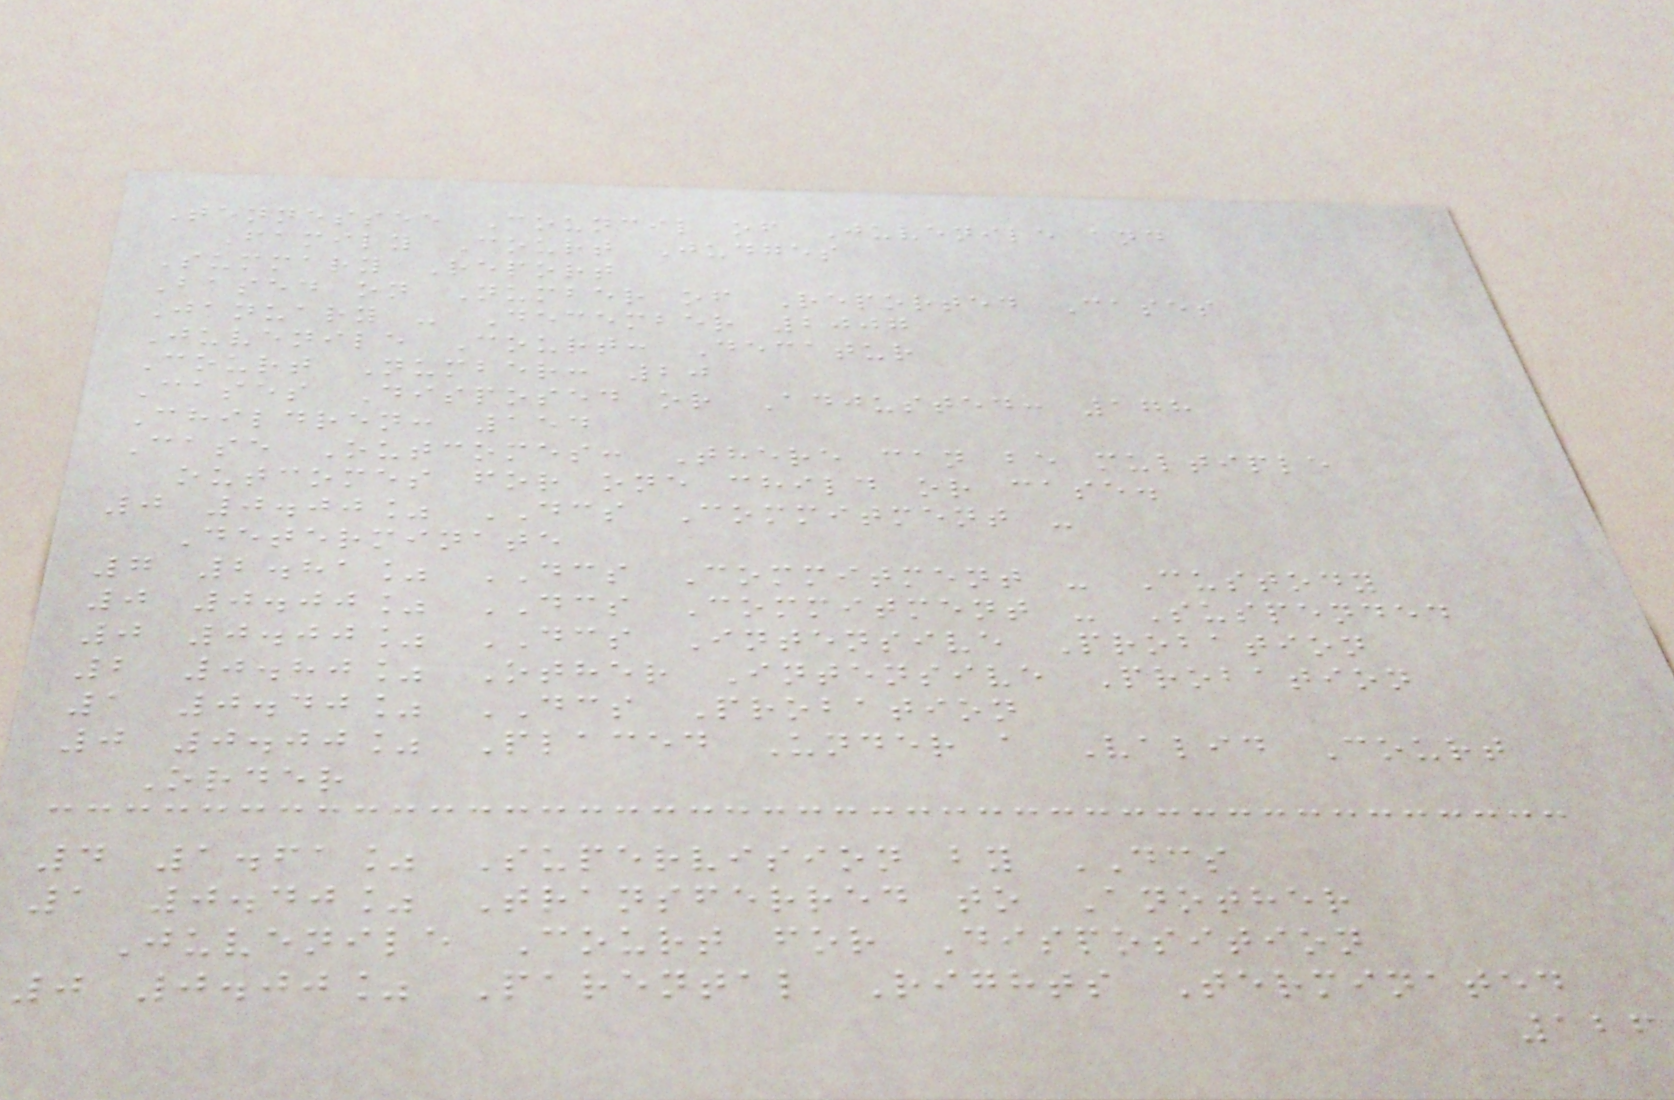Tennessee Council of Juvenile and
Family Court Judges
Summary Report
Based on Number of Reported Cases
January - December 2007
Juvenile Court: Decatur
Court Number: 20
Cases Disposed or Adjusted: 178
Children: 154
Case Outcomes: There can be multiple
outcomes for one child or case.
0 0.00% DCS Commitment -
Determinate
7 2.81% DCS Commitment - Custody
0 0.00% DCS Commitment - Suspended
0 0.00% DCS Intensive Probation
2 0.80% Other Intensive Probation
1 0.40% DCS Probation
0 0.00% Placed Under a Valid Court
Order
4 1.61% Supervision by DCS
1 0.40% Transferred to Another
Juvenile Court for Disposition
0 0.00% Parental Rights Terminated
126
